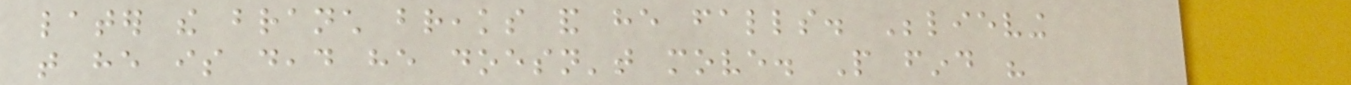later the branch breaks and he falls. Believing
that he is dead he doesn't move. People find his
